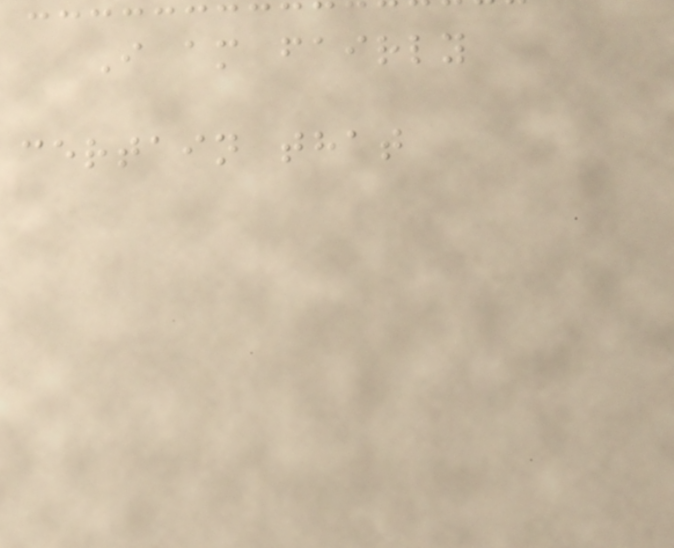I am fairly
certain that
